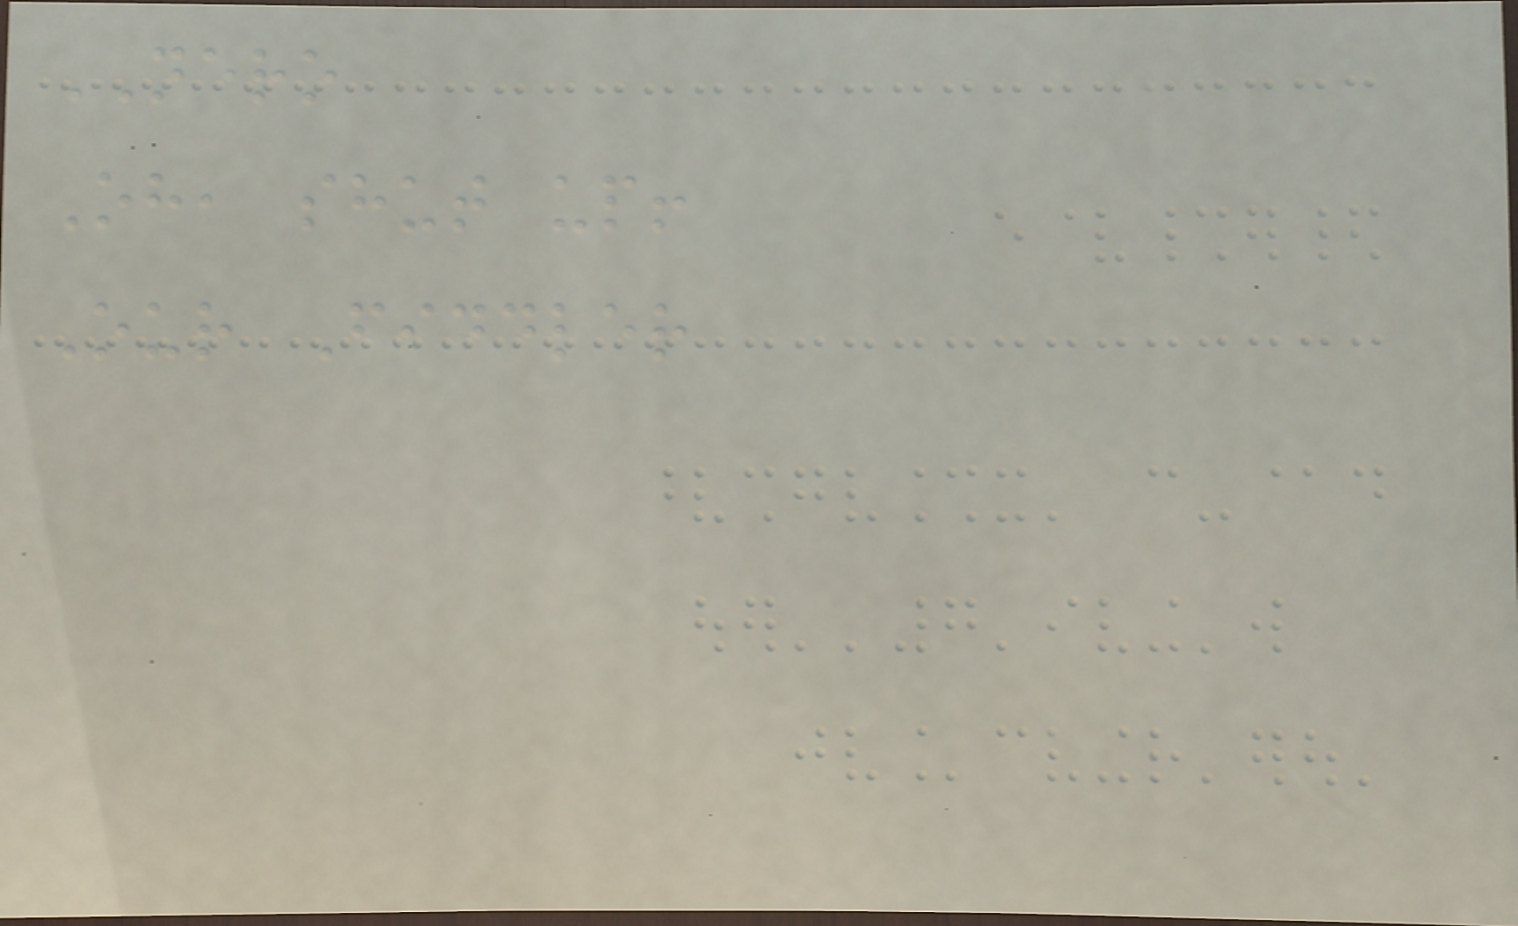NERO
Oh, shut up!
Our Fiddler
